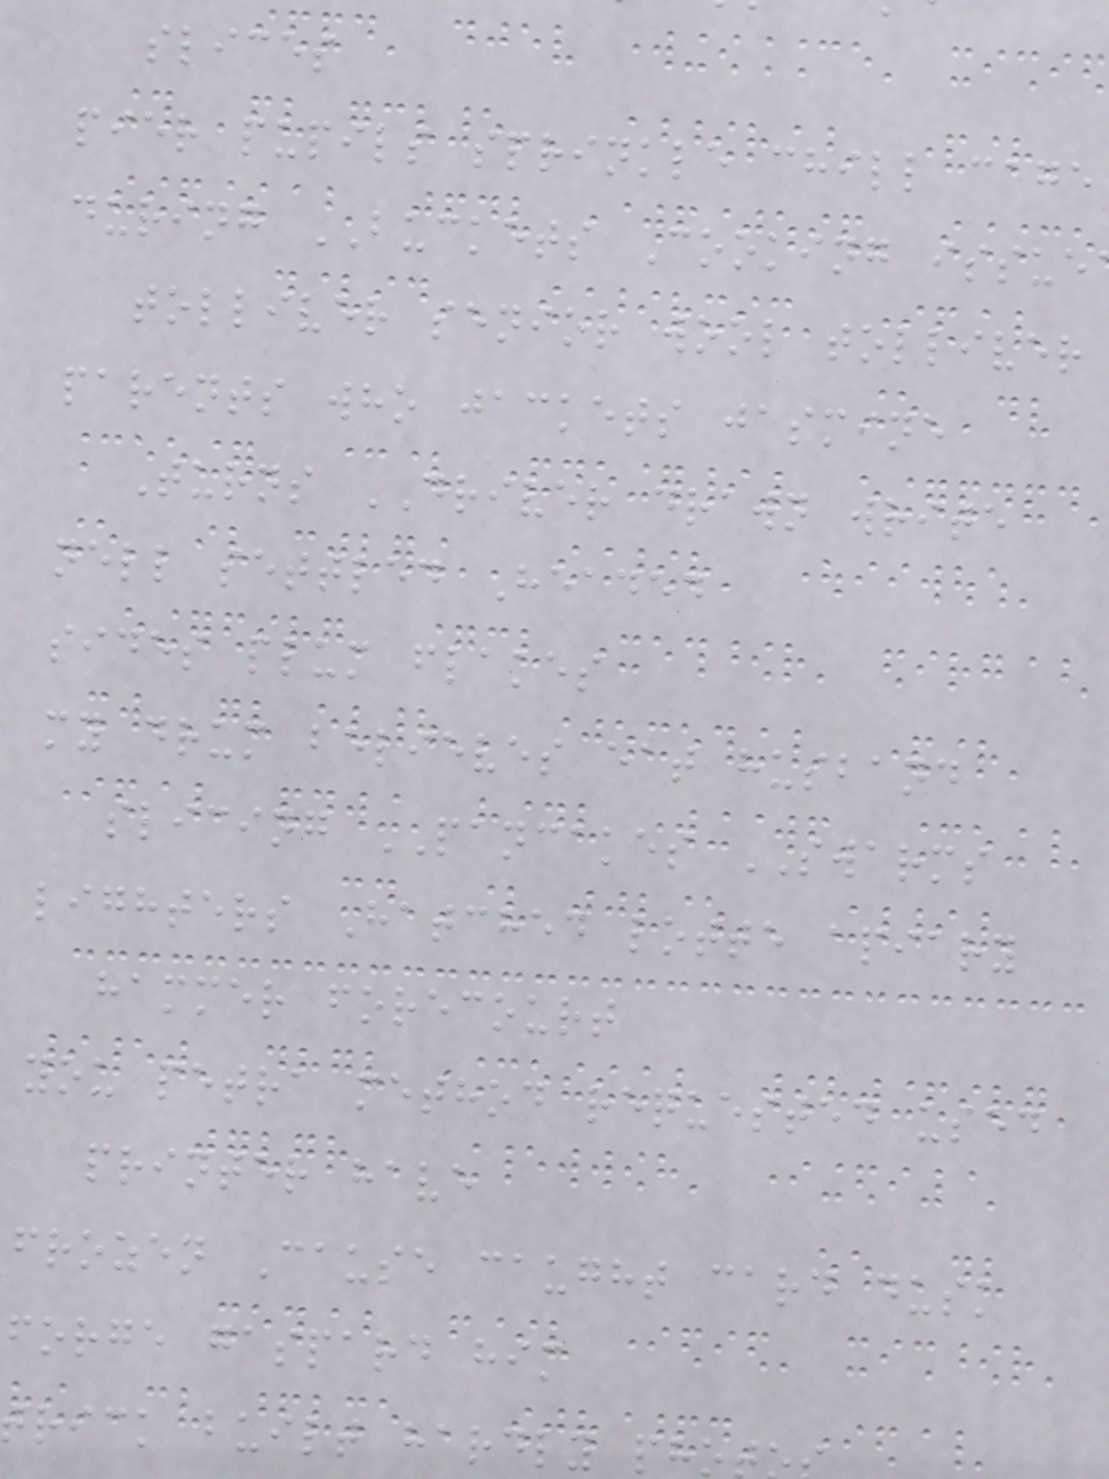slices
pier pupils sprinkle chill cage
during BUCKETS Cooking issue
tolliver senior wool tolliver
parents who jackets jasmine
Turns DRIVER drawn write
nell settled Headed
sides plum flakes
my drum believes eat husband
slicing PANCAKES SWARMS
lighters Hatched lotte apiary
hammer forecourt
you petra method requested used
printer have
frozen Cause caught card dusk
forge gaspard him
rick built hardly pho
